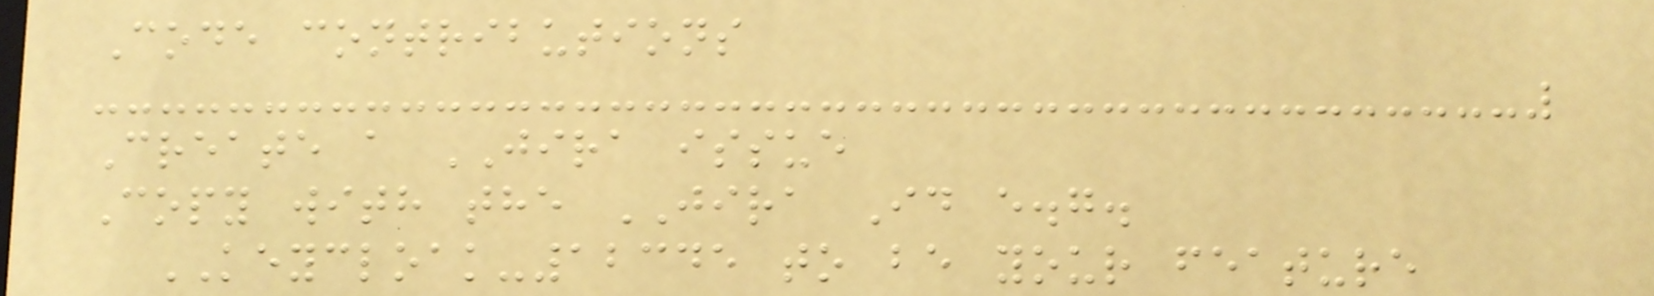Code contributions
Create a JIRA issue
Copy with the JIRA Id e.g.
KEYCLOAK-12345 to be your feature
